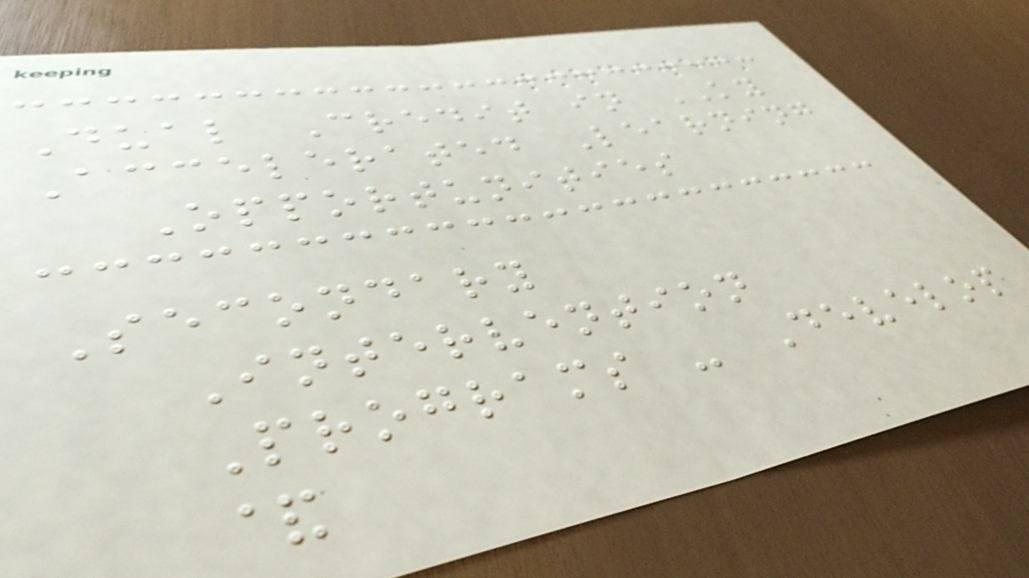Dual Credit in KY
Accelerated Learning
Opportunities
Secondary
Intervention
Programs - Develop
&
